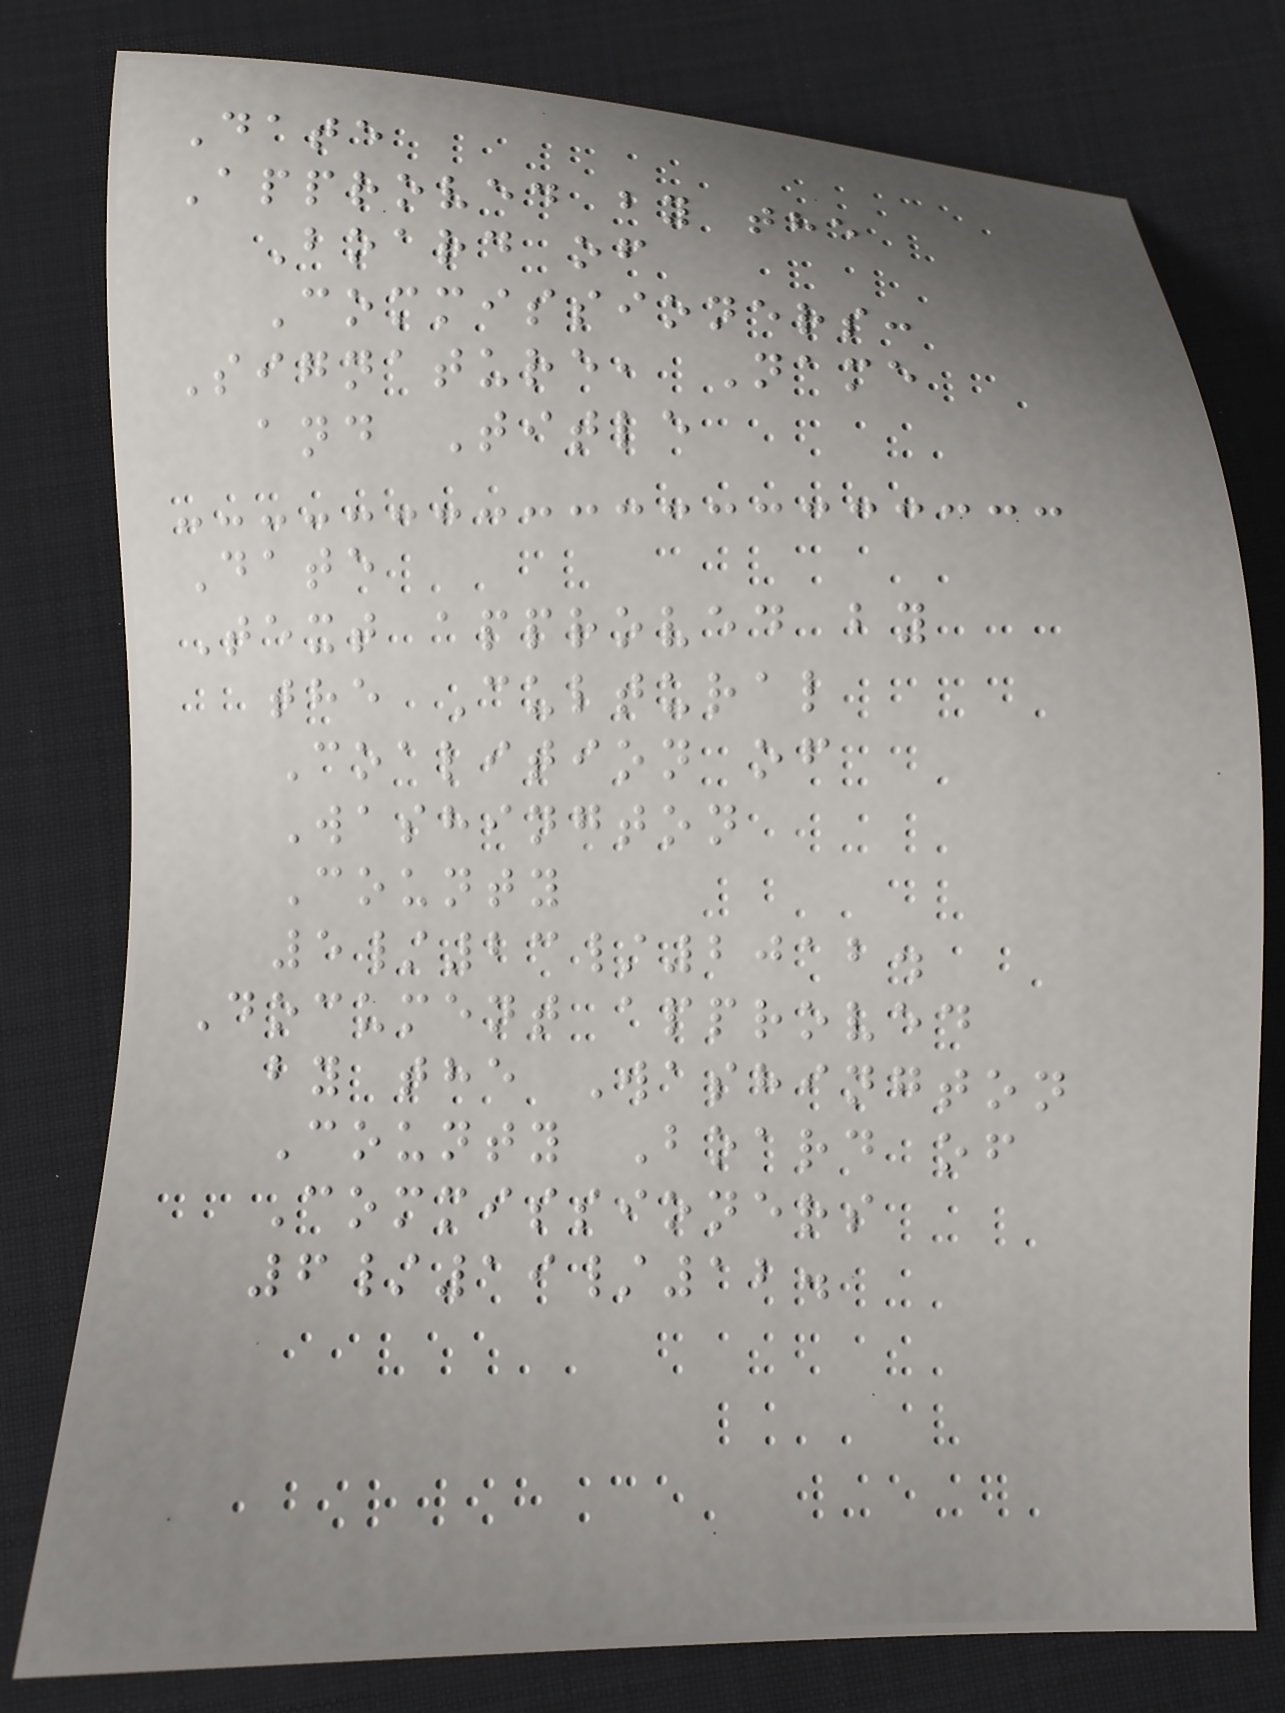Date
Approved by the
Board of
Commissioners:
Signature, Name
and Title
Date
Text approved by
the Cultural
Coalition of
Washington
County
5/23/2012.
Document approved
by the Washington
County Board of
Commissioners
6/19/12.
